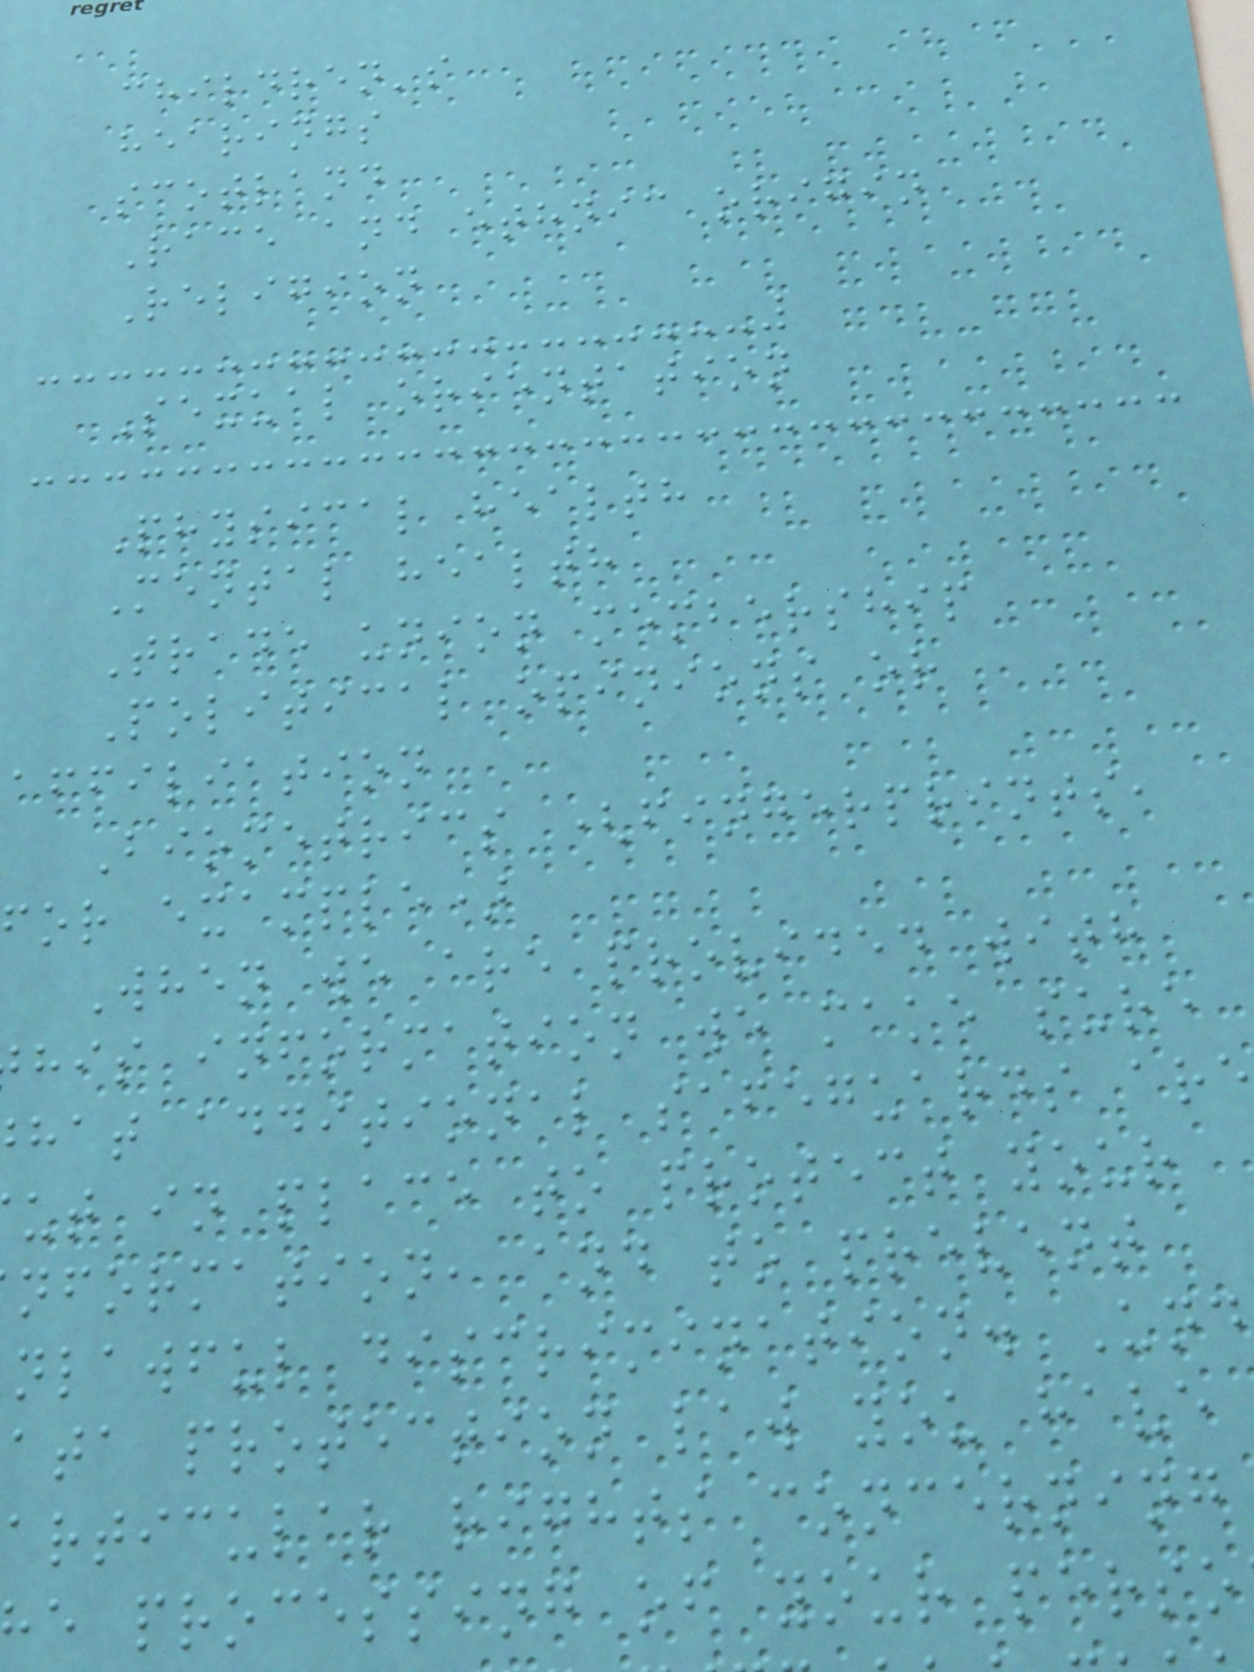children's
hearings
scotland
Race and ethnic origin
Religion
Sexual orientation
Physical health
Mental health
Trade union membership
Political opinions or
affiliation
Biometrics (fingerprints,
or example)
When we are provided with
his information we make sure
hat additional safeguards are
ut in place to protect your
nformation, and to prevent
nlawful discrimination. Und
ata protection law you have
articular rights concerning
e processing of your perso
